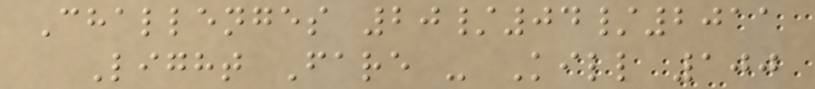Challenges 20/04/2011
Light Fare - Kill 100
